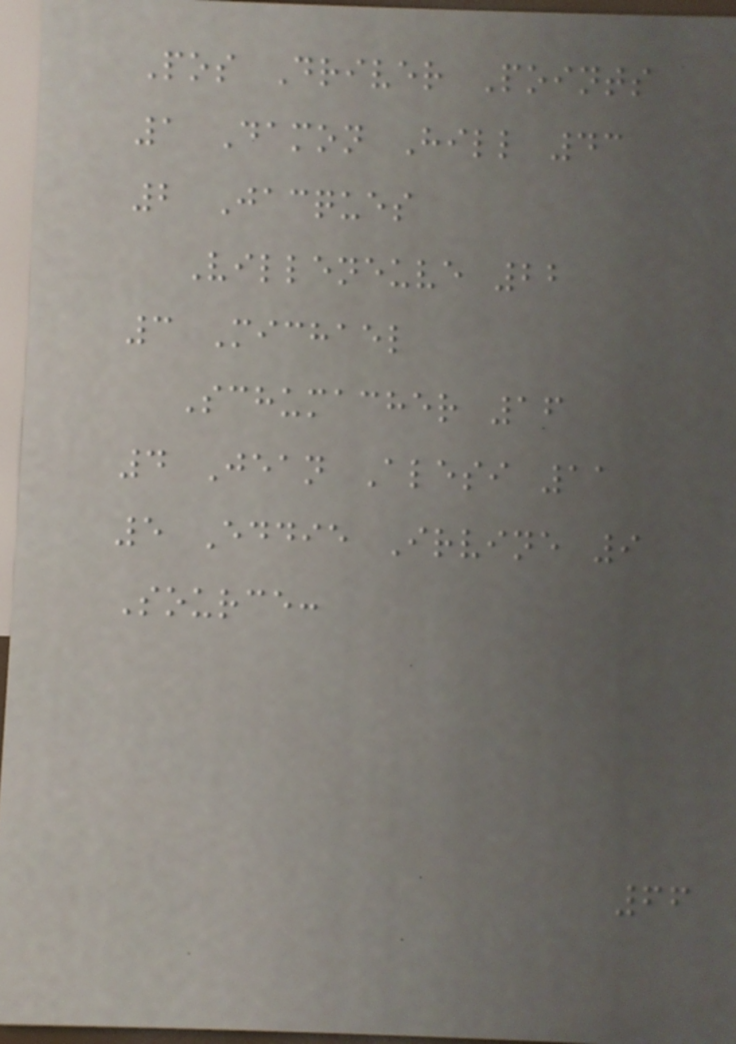Pos Driver Points
1 Damon Hill 43
2 Jacques
Villeneuve 22
3 Michael
Schumacher 16
4 Jean Alesi 11
5 Eddie Irvine 9
Source:
66
